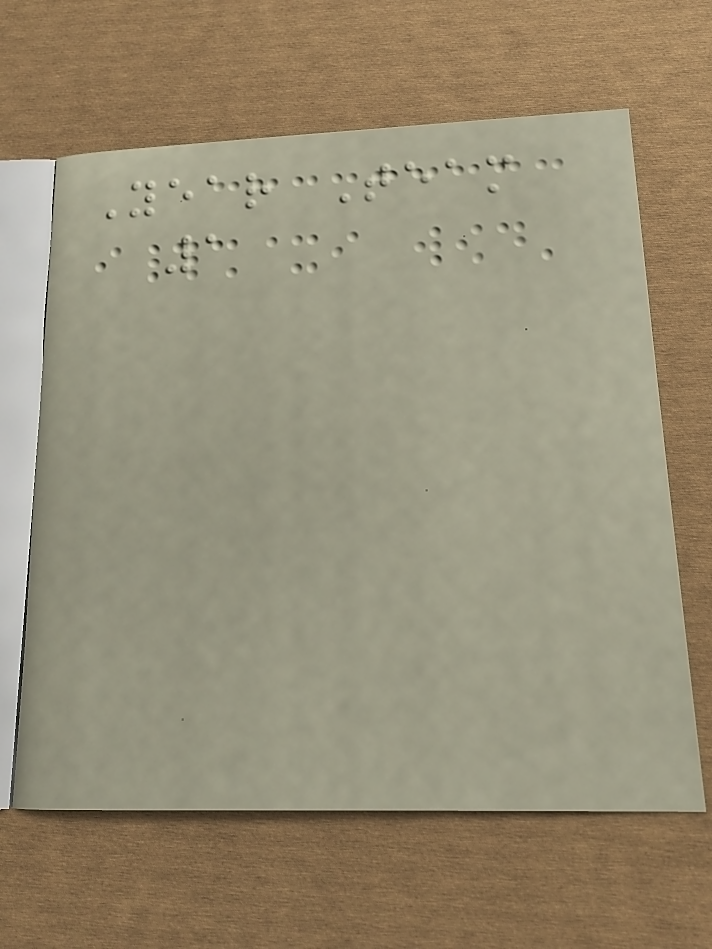Year Team
1
